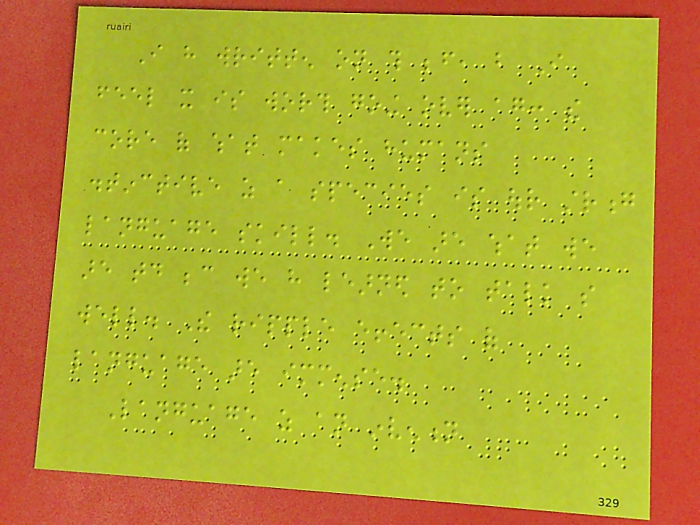I have written on this before, but I
feel it is worth going over again: the
core of what makes humans
distinctive as a species is our strong
language skill. We are what we
are today because we have learned to talk so
well. The ripple effects of
language are immense.
Language as an invention
